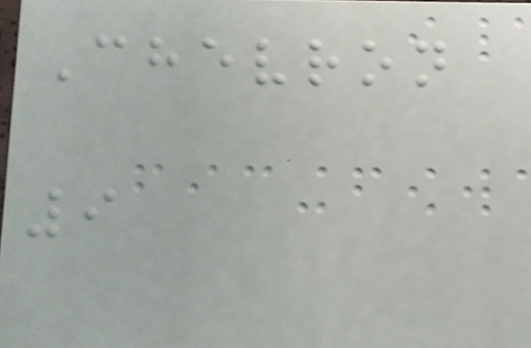Chevron
9
